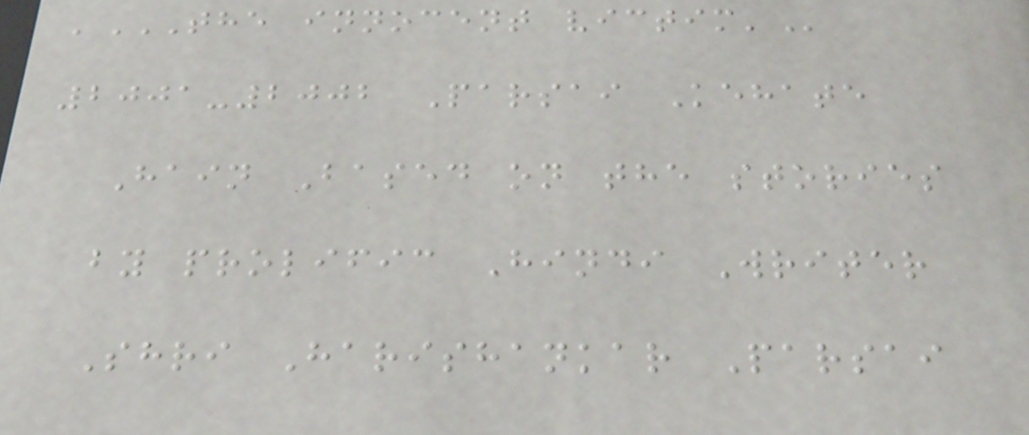'THE INNOCENT VICTIM'
2001-2002 Parsai Kehate
Hain Based on the stories
by prolific Hindi Writer
Shri Harishankar Parsai
